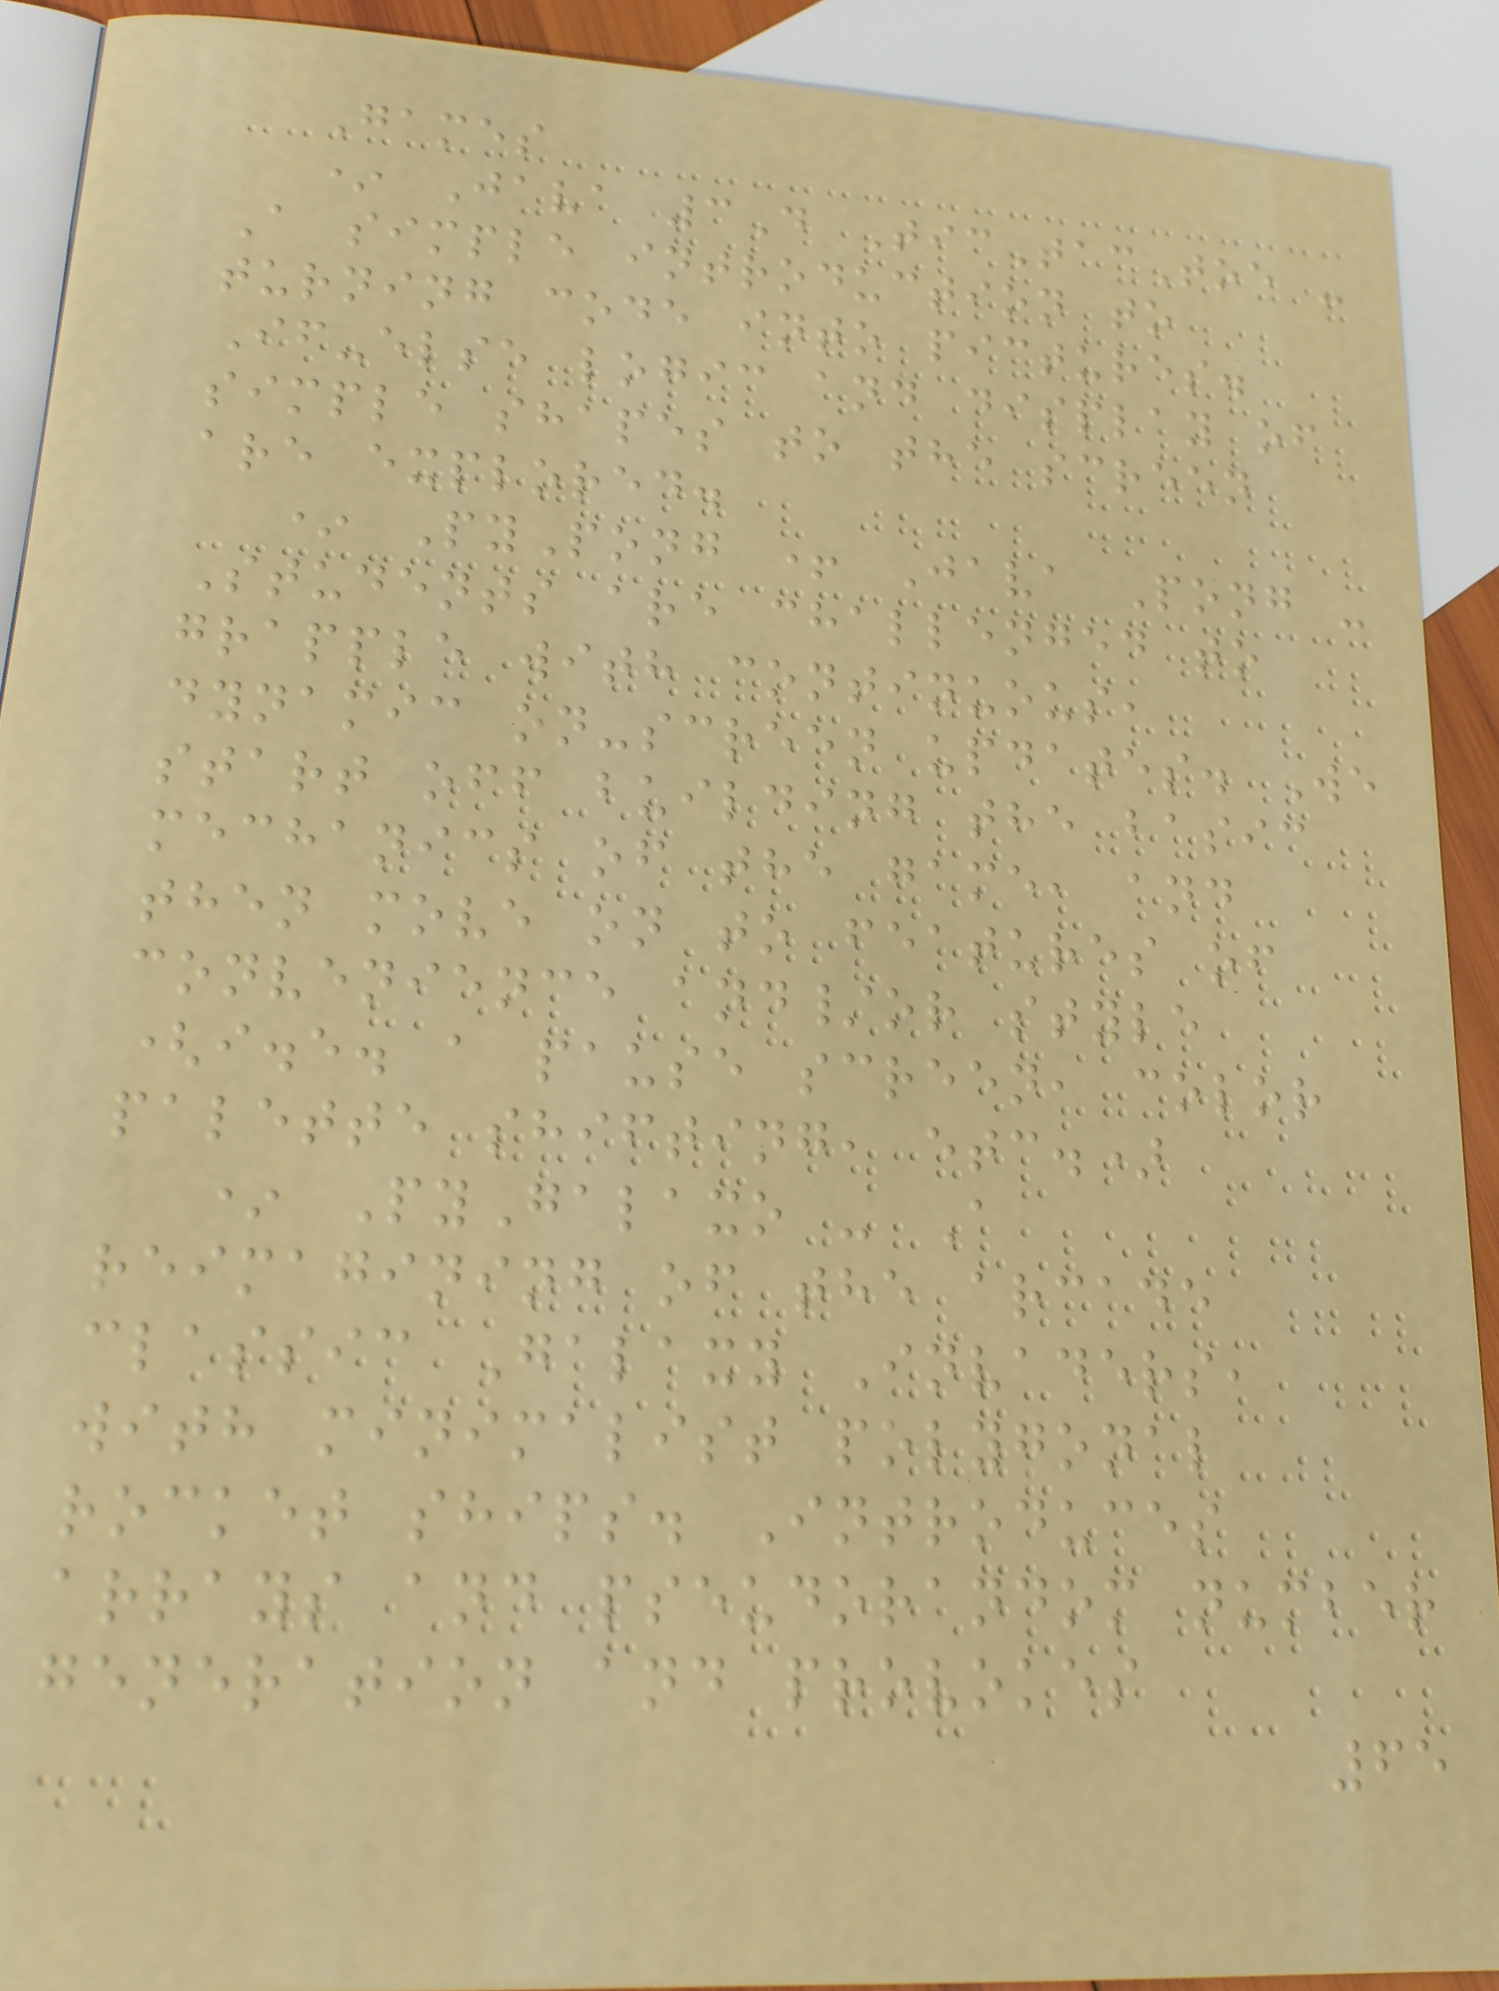Games
* Java 3D TicTacToe -
A simple introduction to
turning code into pictures.
If-else logic and display of
simple shapes to the screen
are explored.
* PyPong + Java Pong -
Students are challenged to
grapple with continuous,
dynamic on-screen updates. We
start off building the basic
mechanics of the game, and
then move on to features of
convenience and/or style
(i.e. a pause screen, color
palette shifting, etc.)
* PyGalaxo - A
reimagining of the arcade
classic Galaxy Invaders,
with minimalist polygonal
rocket ships. Introduces
arrays and pseudorandom number
generation and provokes
65
